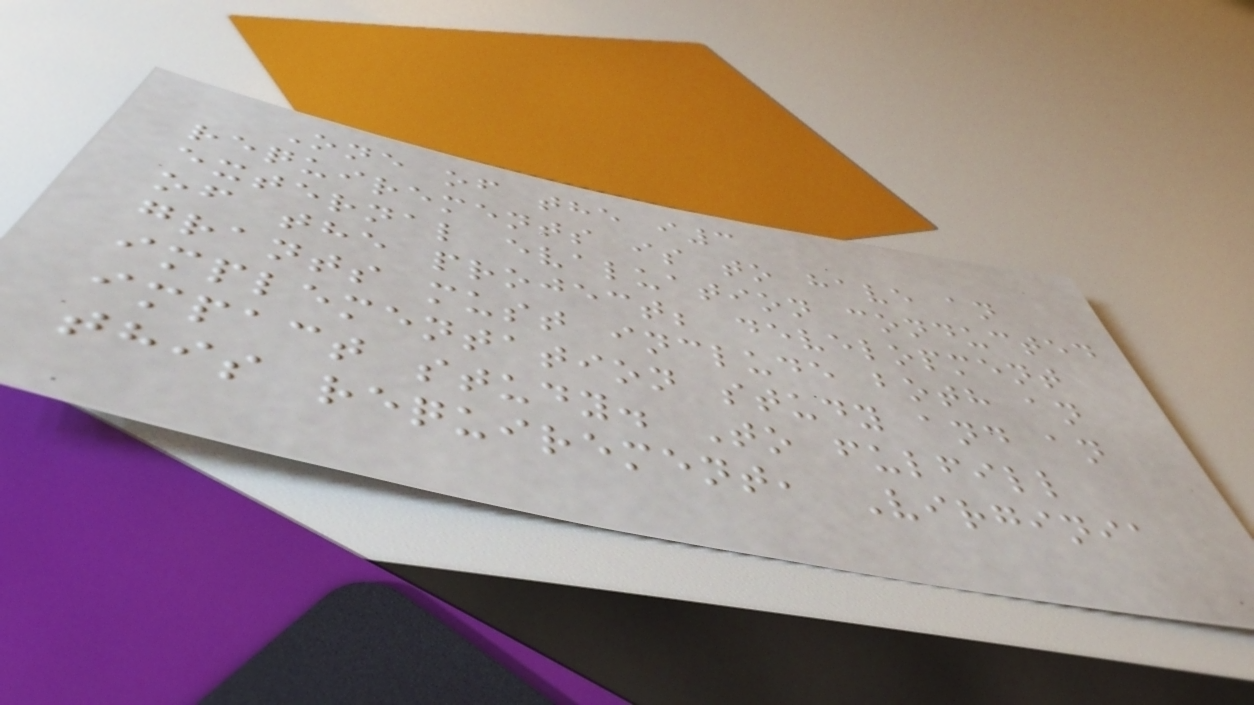One of the i3
requirements is to have an
external evaluation conducted
of the project; development
grants must include both an
implementation study and an
impact study. To fulfill
this requirement, Virginia
